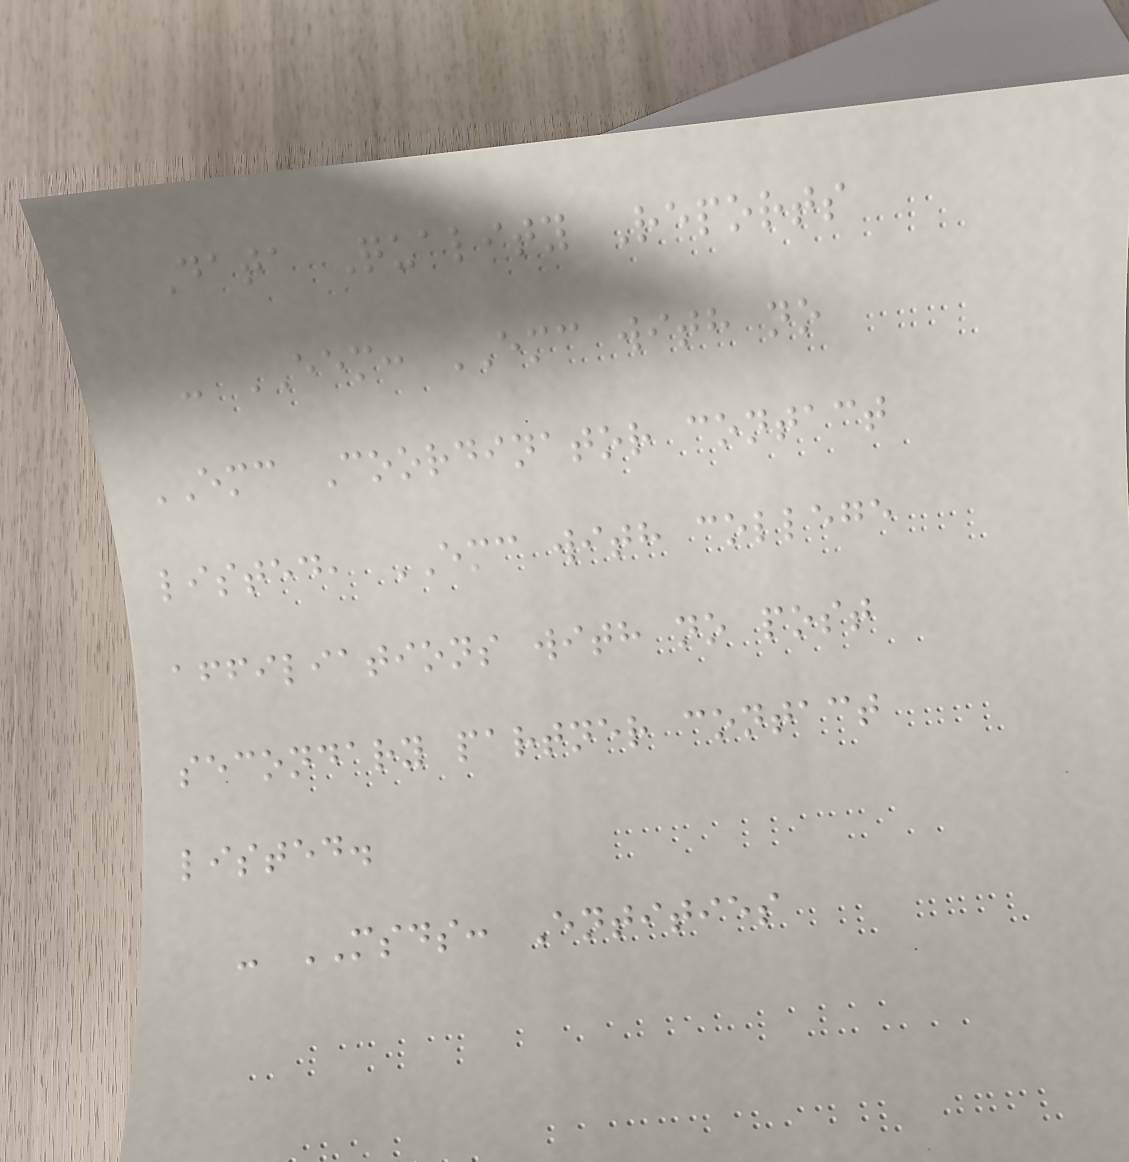Data Quality Reports
- EEM: EMC with no
EMC Coordinator contact
listed, EMC with college
affiliations with no post
secondary partner contact
listed.
- MSDS: Entities
